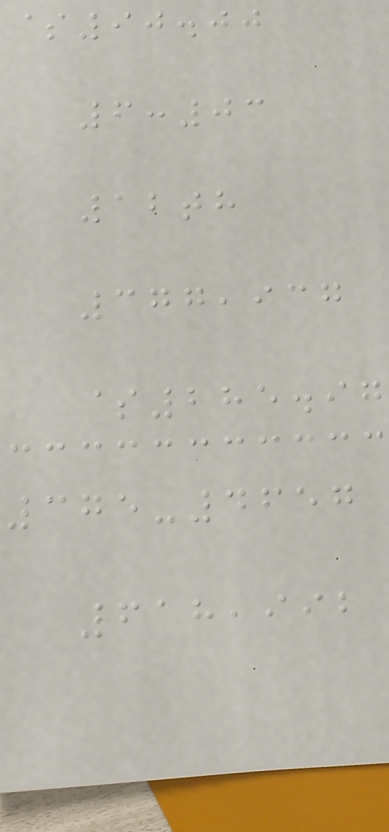$90.00
6:03
12th
377,937
$285.97
375-4657
618,992
